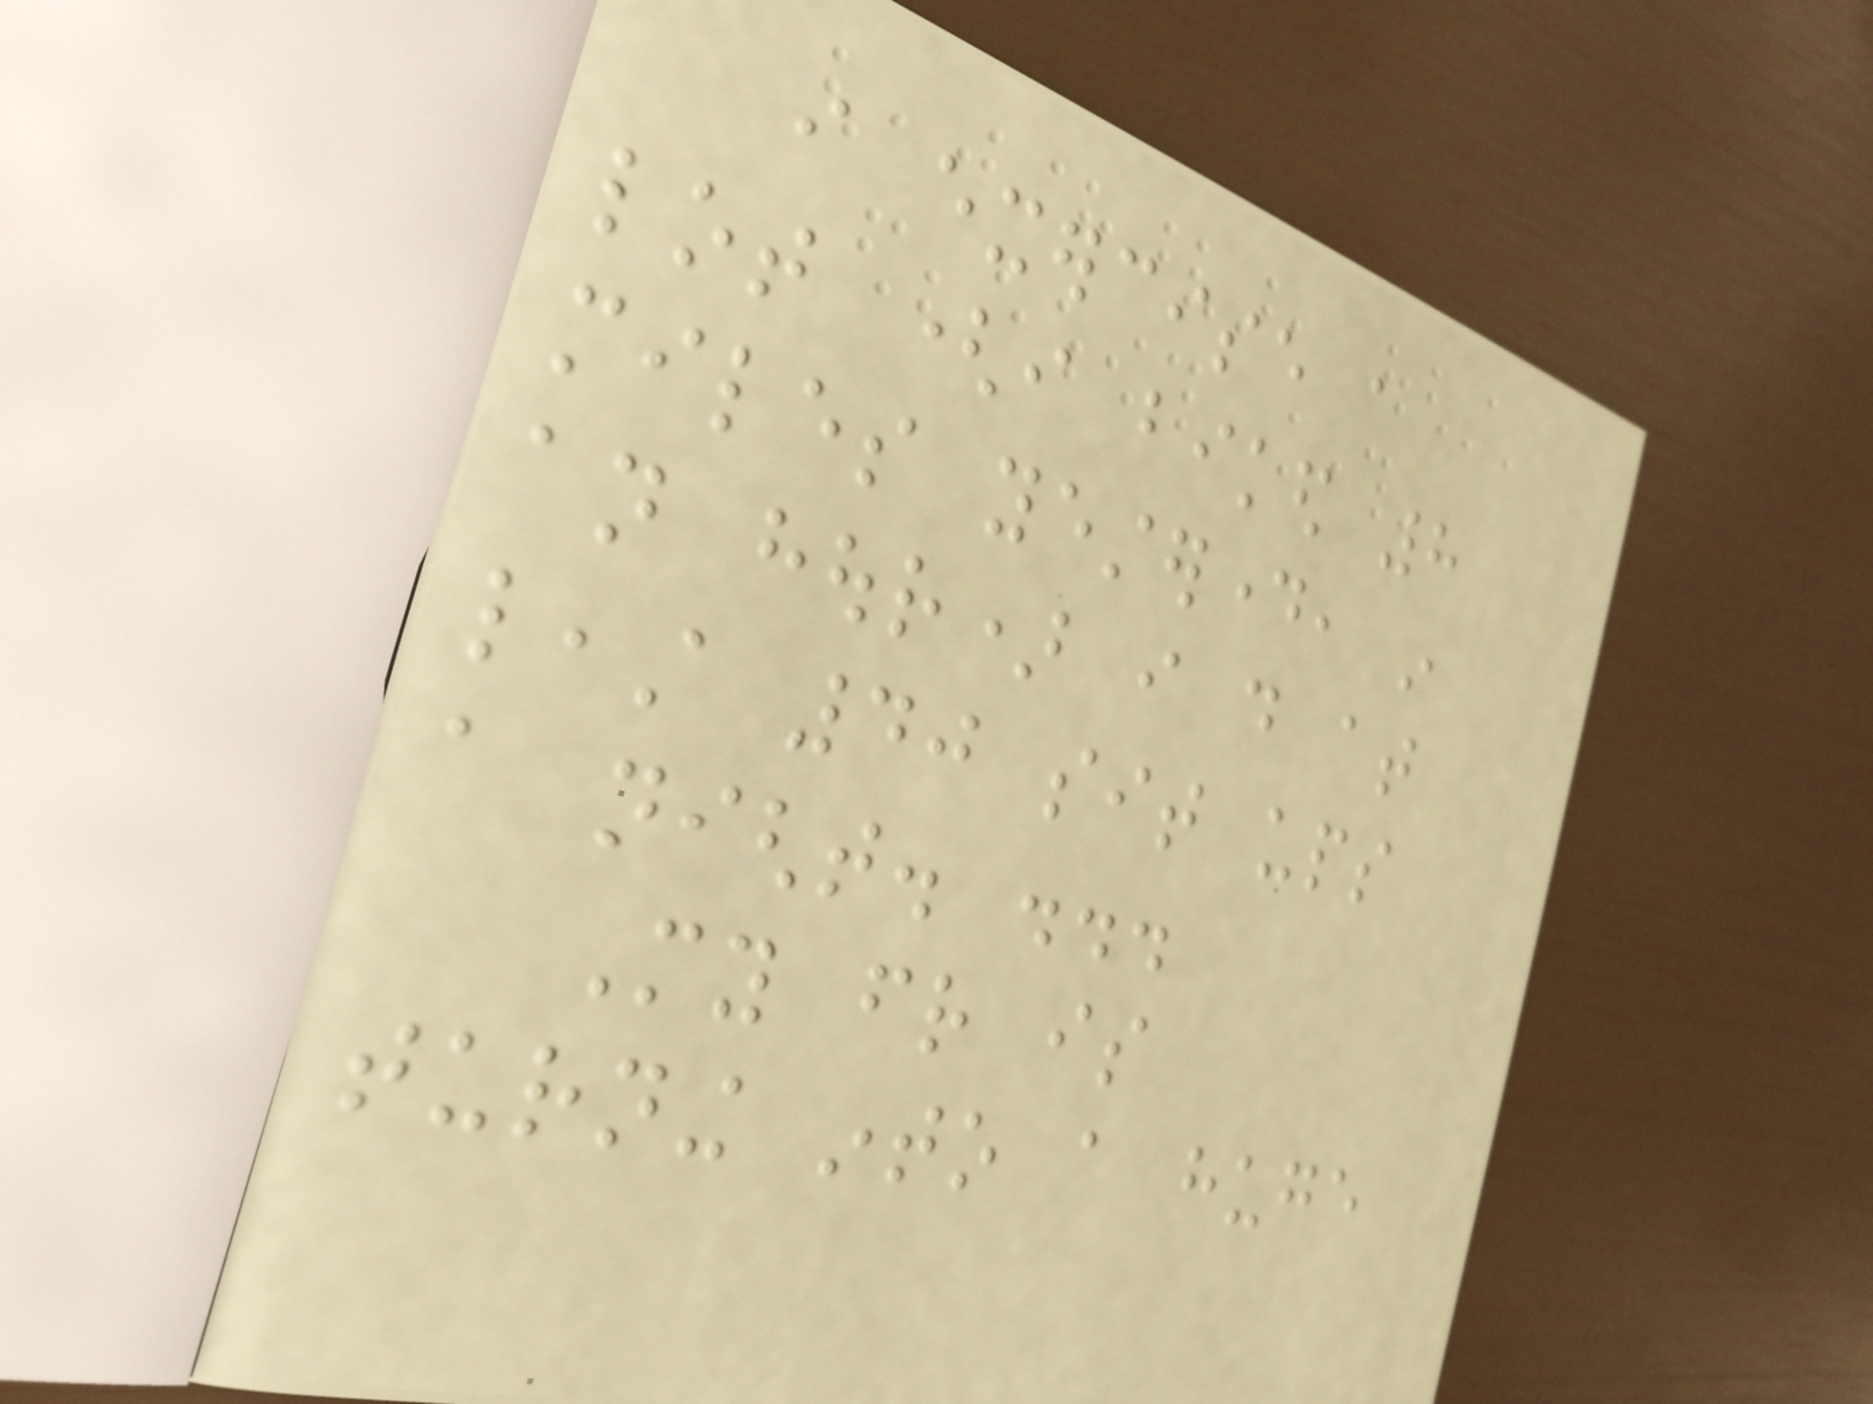i exercise a
lot (i biked 8
miles yesterday, in
an hour) i do at
least 40 sit ups
a night. ...
My friend is
turning into a huge
